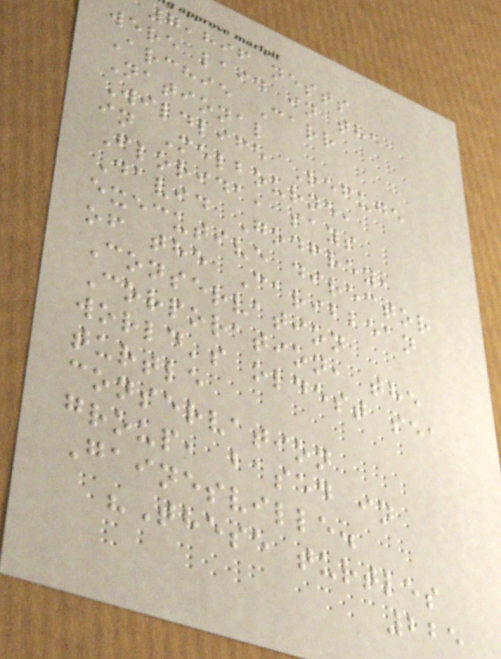7,896 nests
were laid in the
Archie Carr
National
Wildlife Refuge
in Melbourne,
Florida, says
David Godfrey,
executive director
of the Caribbean
Conservation
Corporation, the
world's oldest sea
turtle
conservation
group, based in
Gainesville.
"These turtles
225
